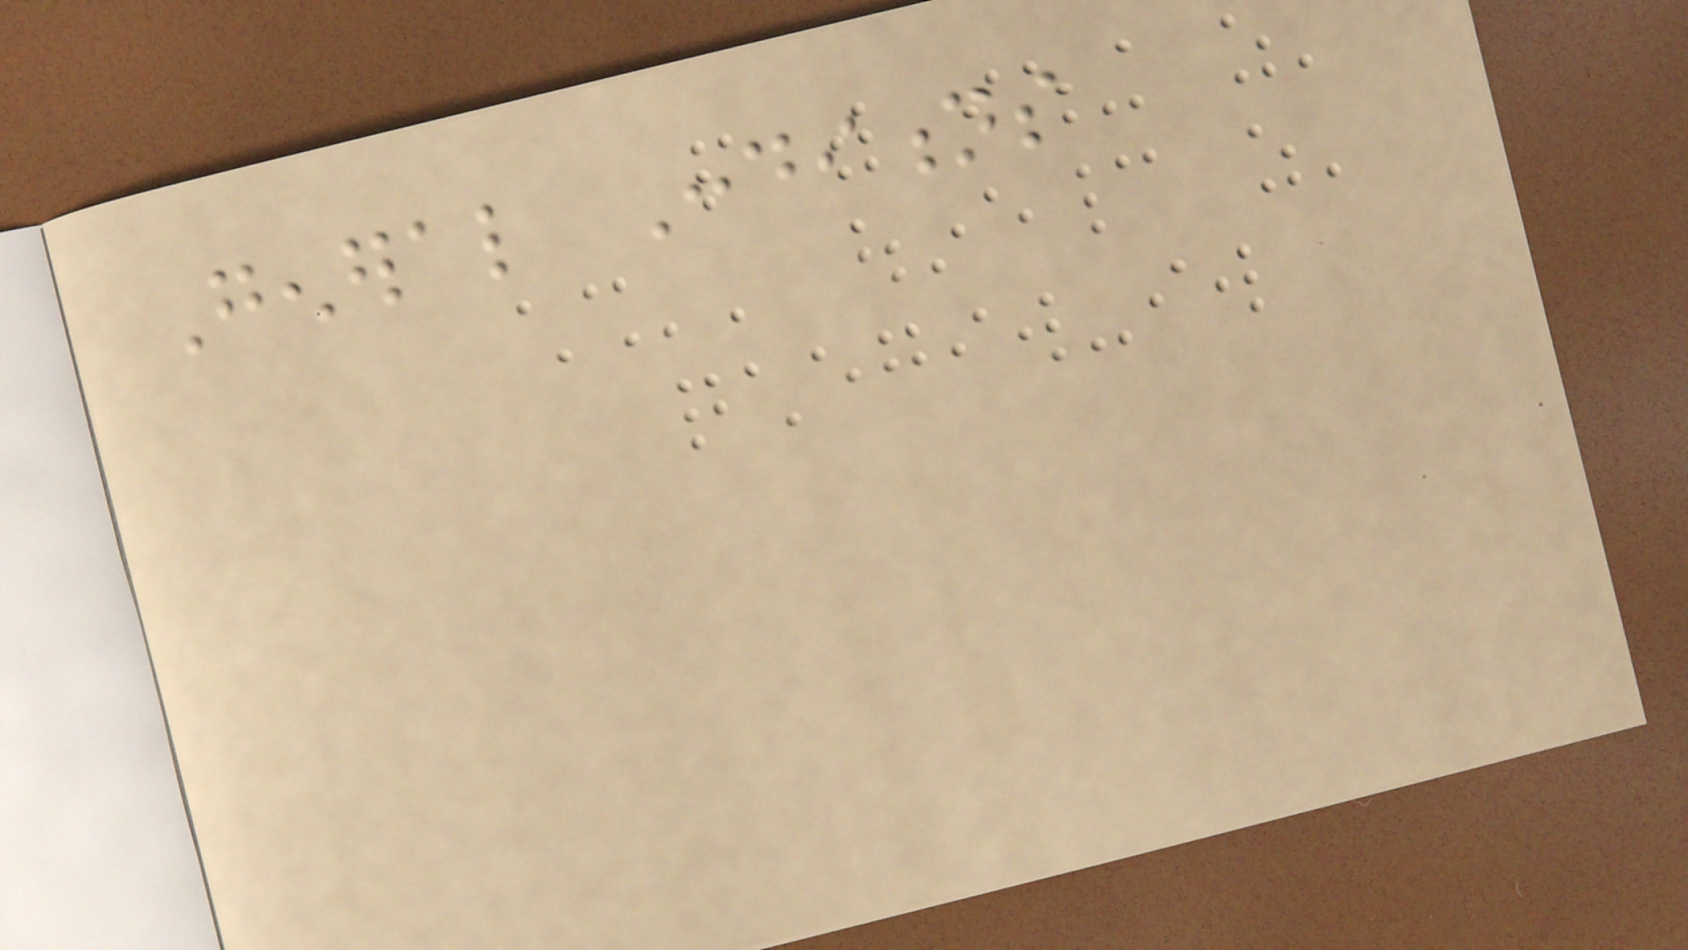General Conditions
